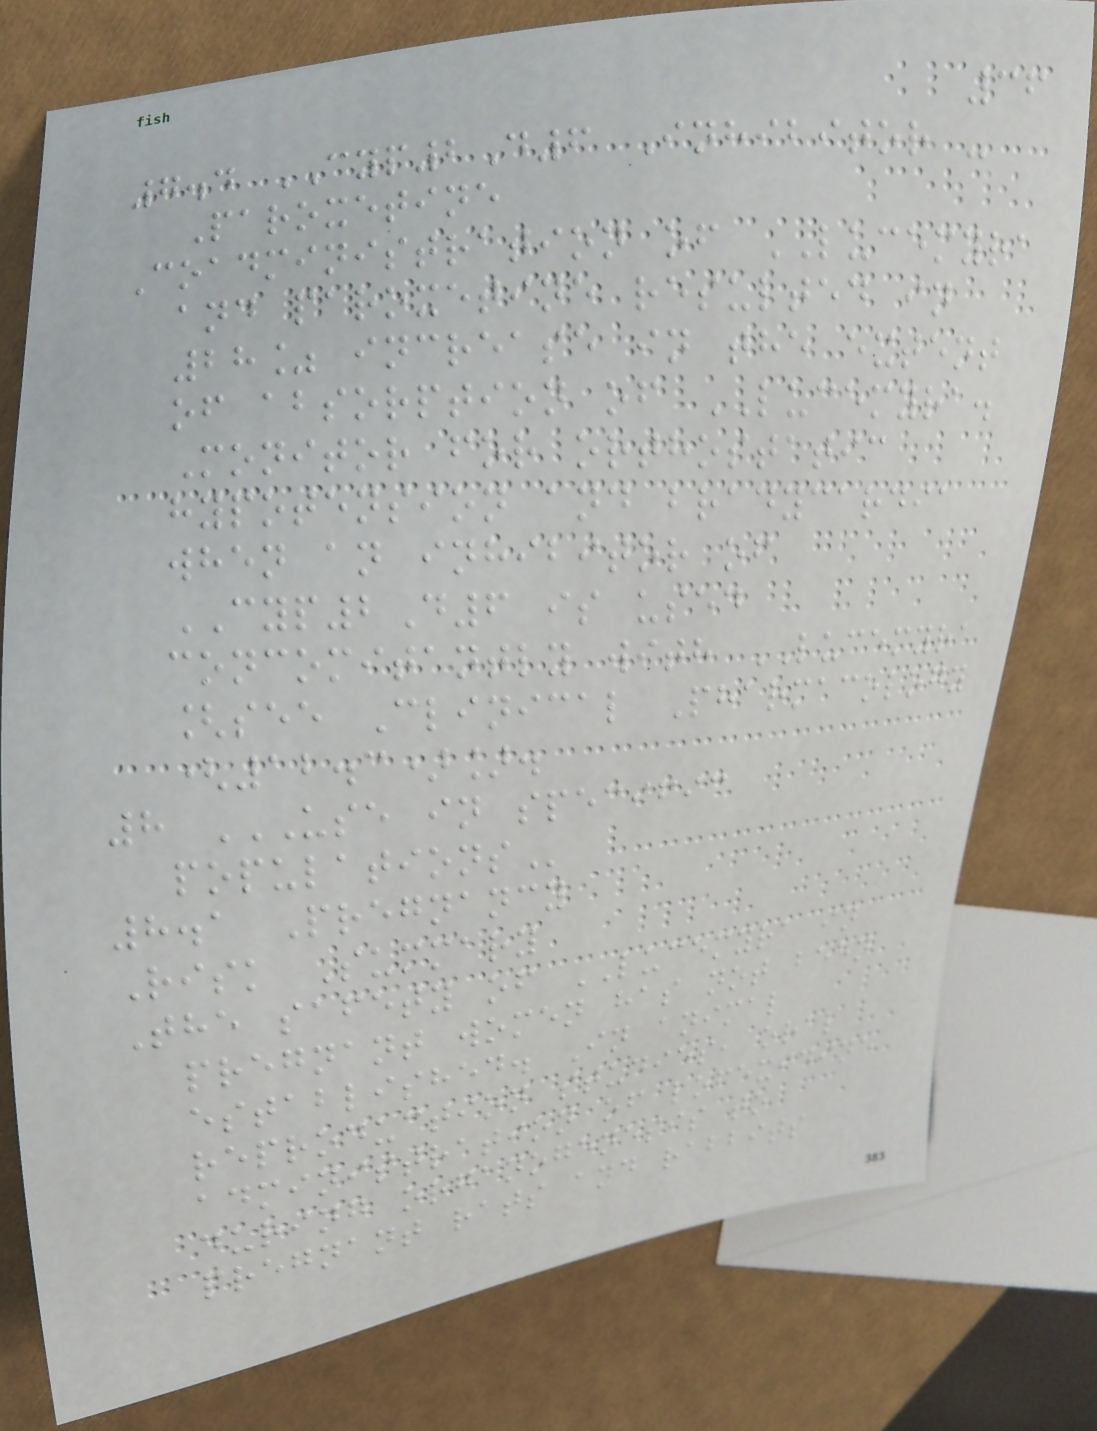36
7.4 CYP2D6 Inhibitor -
Paroxetine
Coadministration of LUCEMYRA
and paroxetine resulted in
28% increase in the extent
of absorption of LUCEMYRA.
Monitor for orthostatic
hypotension and bradycardia
when an inhibitor of
CYP2D6 is used
concomitantly with LUCEMYRA
[see Clinical Pharmacology
(12.3)].
8 USE IN SPECIFIC
POPULATIONS
8.1 Pregnancy
Risk Summary
The safety of LUCEMYRA in
pregnant women has not been
established. In animal
reproduction studies, oral
administration of lofexidine
during organogenesis to
pregnant rats and rabbits
